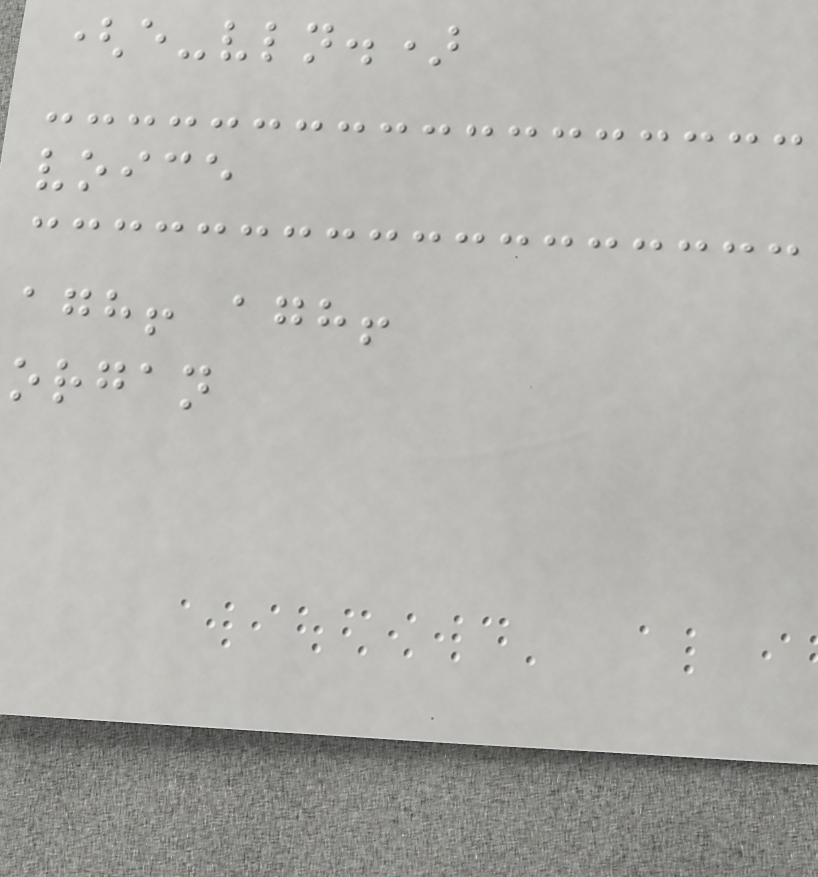(e-vln.)
voice
agh! agh!
organ
